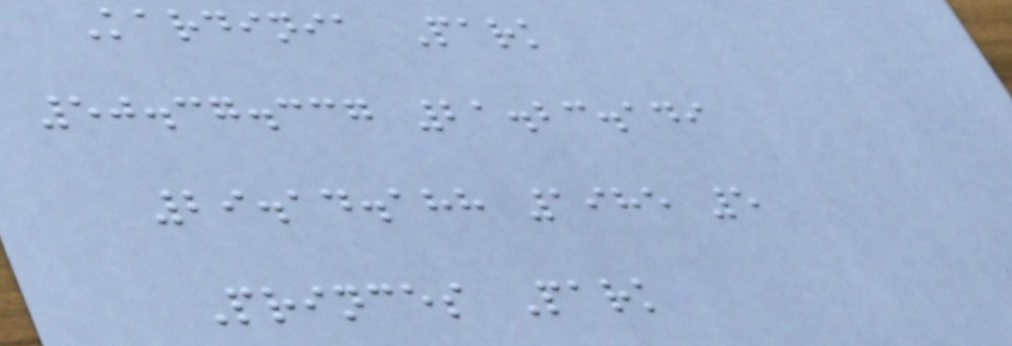Kardinia Park
50.37.337 21.23.149
29.14.188 1985 5
Princes Park
